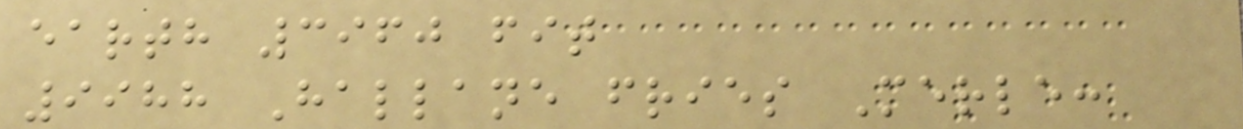earth 3960 fit
9988 Hallane fries Merle:
